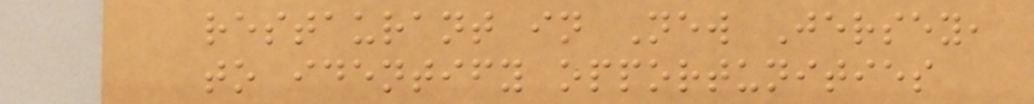restaurant in New Jersey,
to identify opportunities
